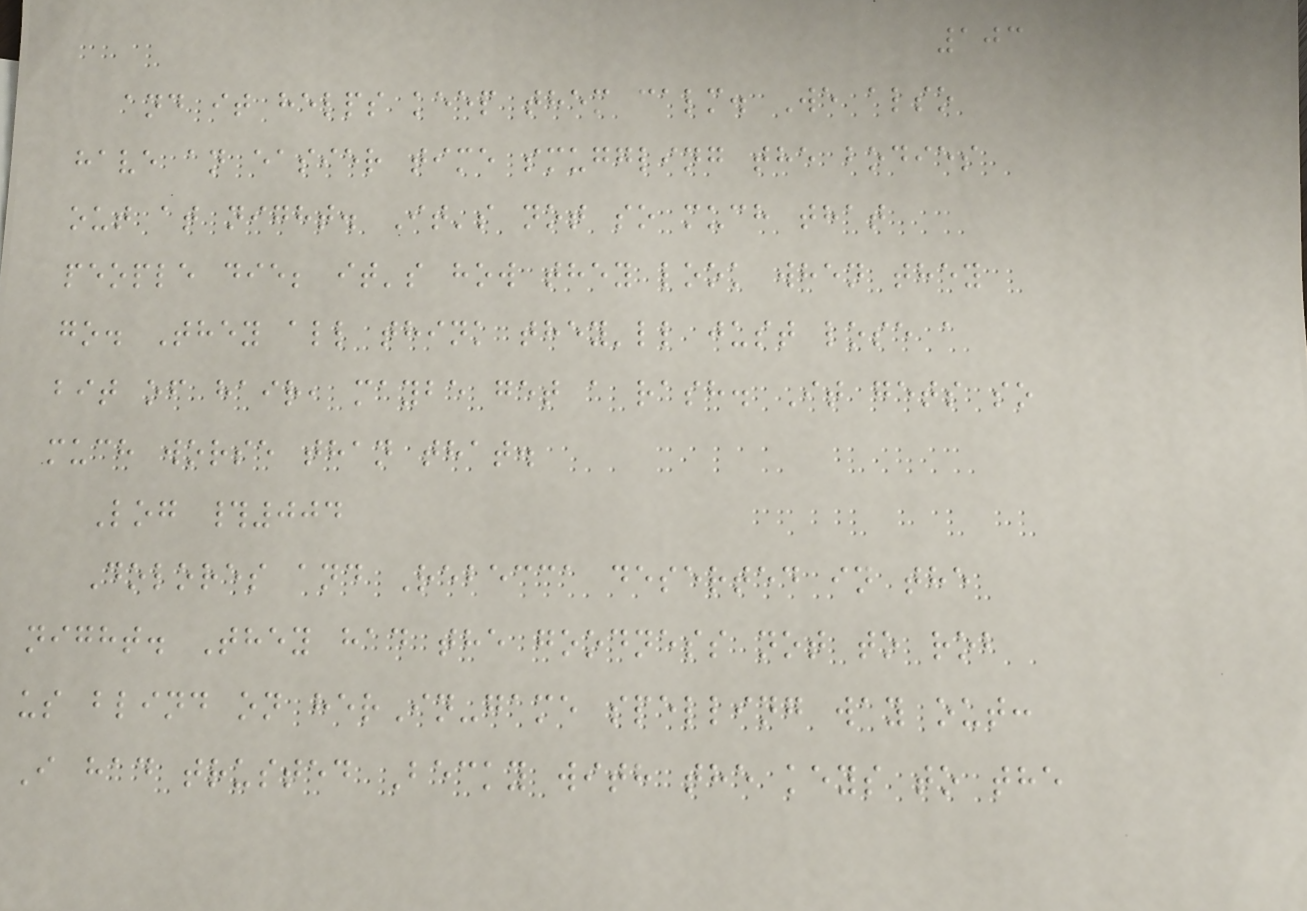103
and it helps keep them calm. We also
have an easier time smuggling the bodies
out at night. It's not so much that
people die; it's how they look when they
go. They all think they'll just lose a
bit of hair, maybe get a rash. It gets so
much worse than that.
Log #004
Dolores and Rebecca deserted in the
night. They had the goodness not to rob
us blind on herIn-game spelling way out:
I had trusted Becky with the keys to the
